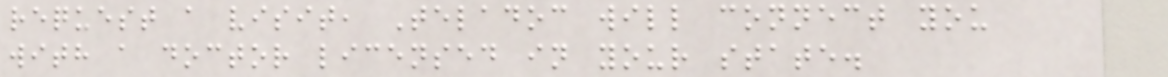request a visit, Teladoc will connect you
with a doctor licensed in your state.
